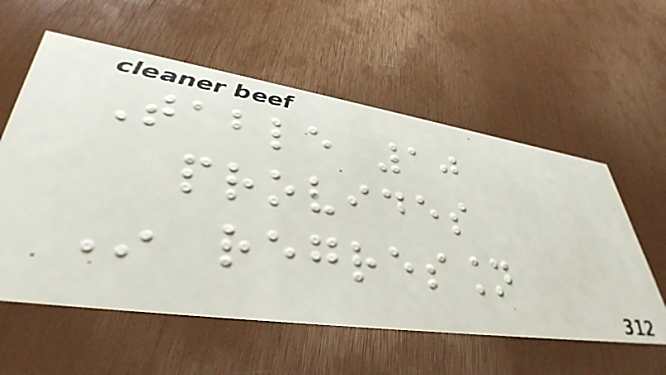Table 10
provides
In regression
